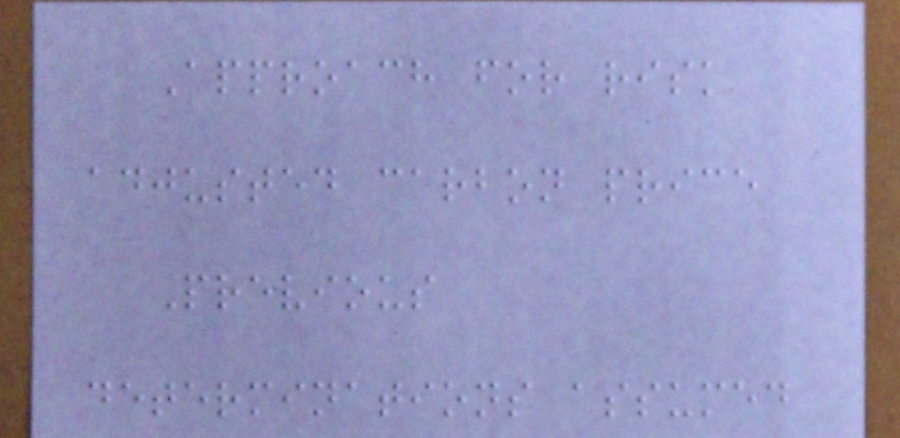Approach for risk
adjusted carbon price
Previous
determinations assumed
